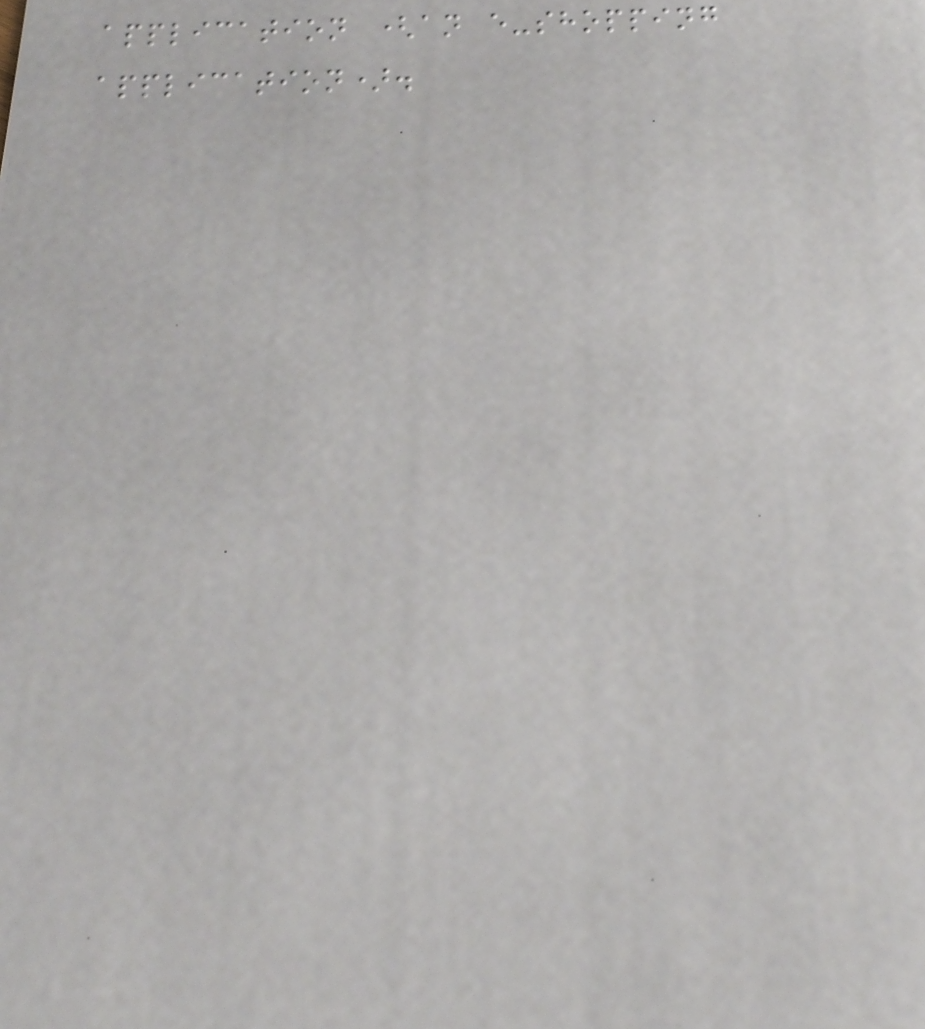application (an e-shopping
application).
